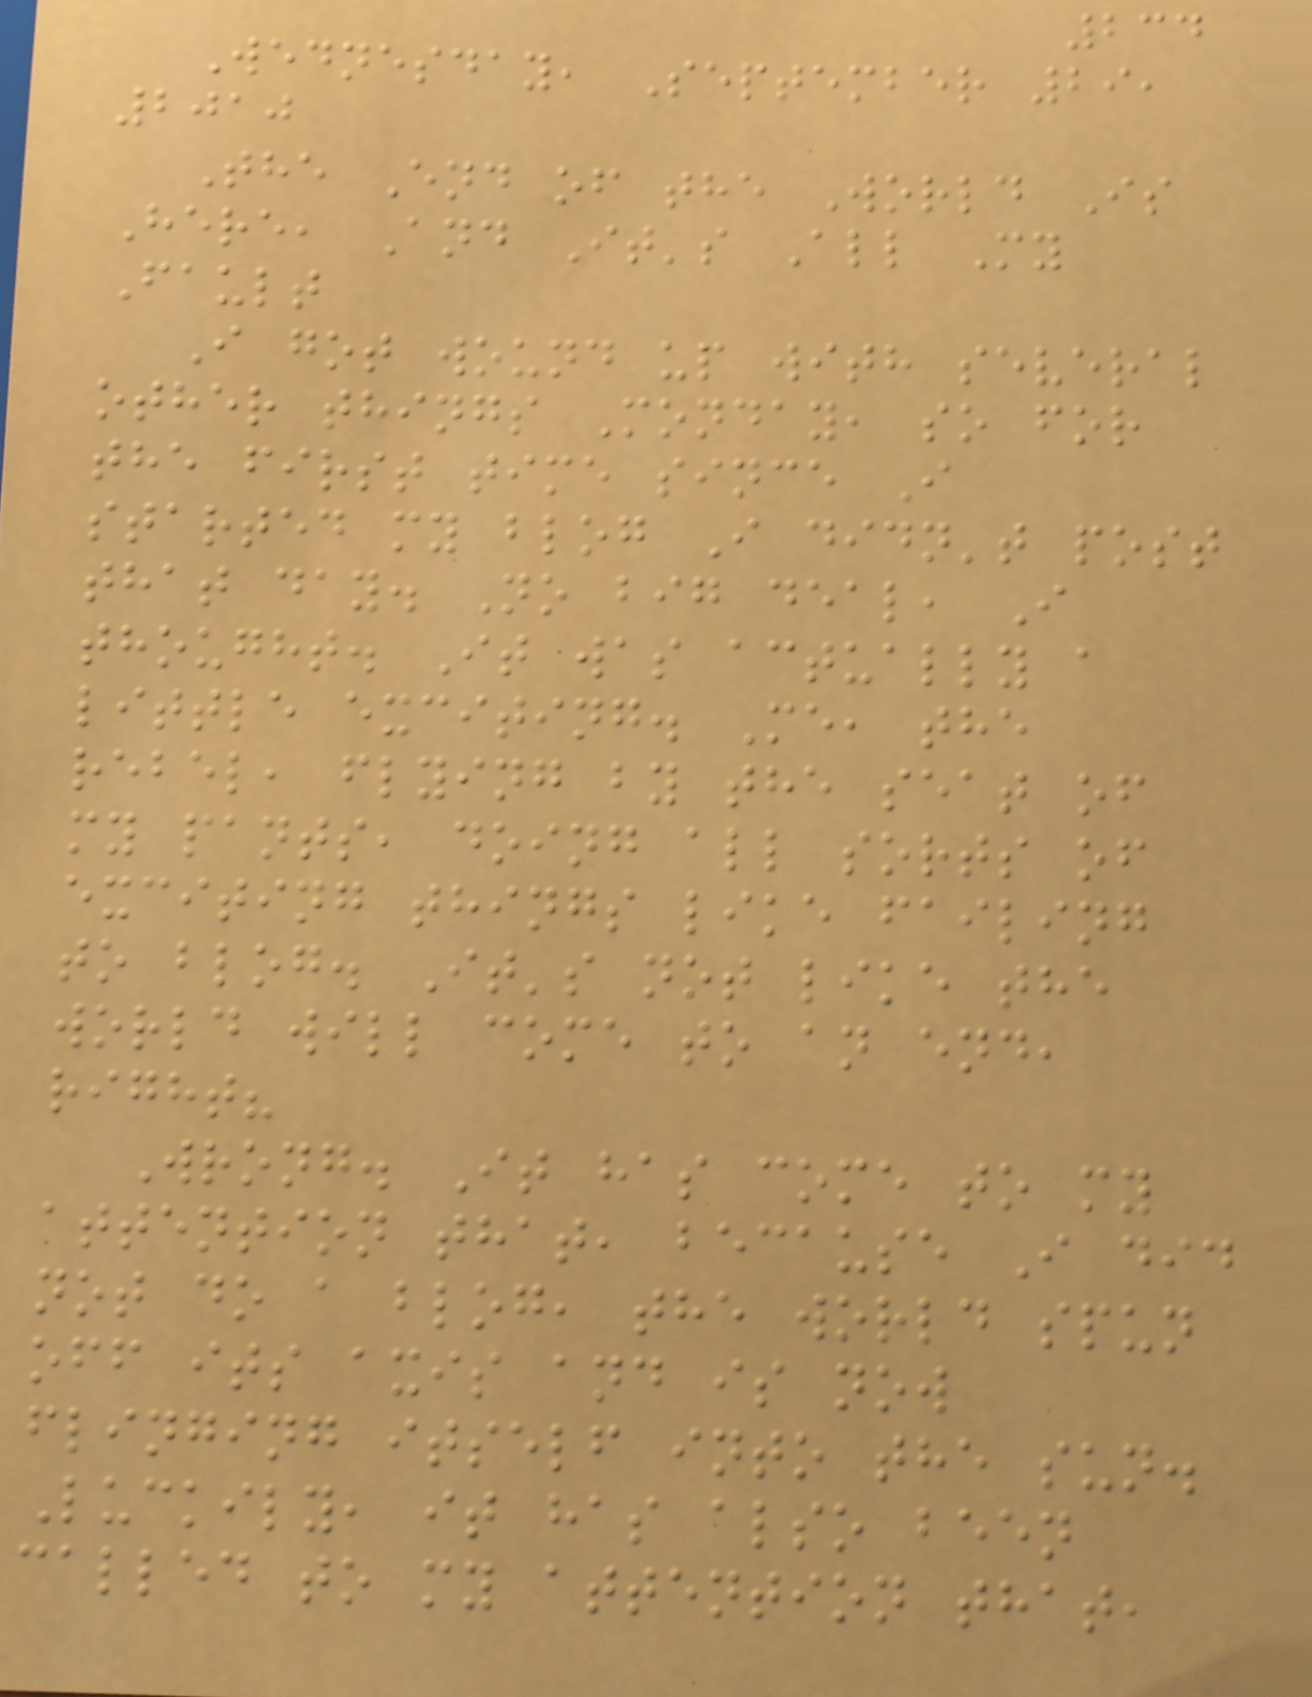234
Wednesday, September 29,
2010
The End of the World Is
Here, And It's All My
Fault
I got wound up with several
other things Monday, so for
the first time since I
started my blog I didn't post
that day. No big deal, I
thought. It was actually a
little exciting. Me, the
rebel, flying by the seat of
my pants, doing all sorts of
exciting things like failing
to blog. It's not like the
world will come to an end,
right?
Wrong. It has come to my
attention that, because I did
not do a blog, the world spun
off its axis and is now
flinging itself into the sun.
Luckily, it has also been
called to my attention that,
